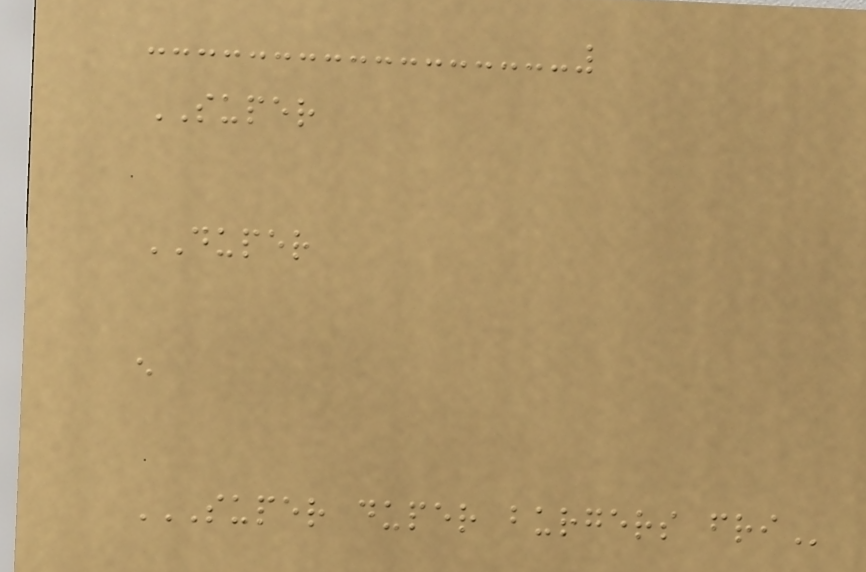SUPER
DUPER
e
SUPER DUPER BURGERS FRI
